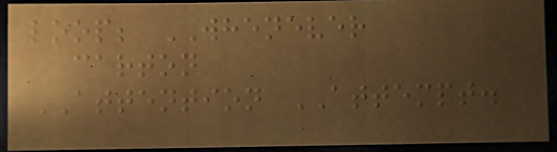loop; WHENEVER
carton
ATTENTION ATTEMPT.
